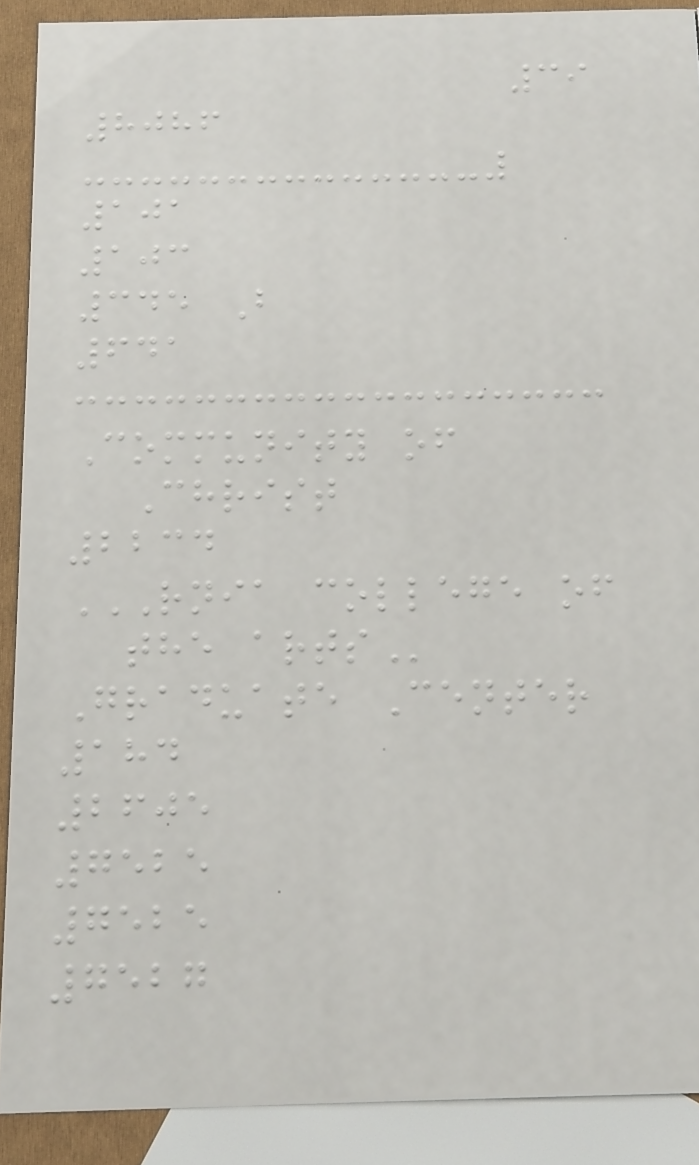39
8086
101
103
345 B
641
Community of
Christ
2234
RNIA COLLEGE OF
THE ARTS
Graduate Center
184
2605
7525
7525
7527
